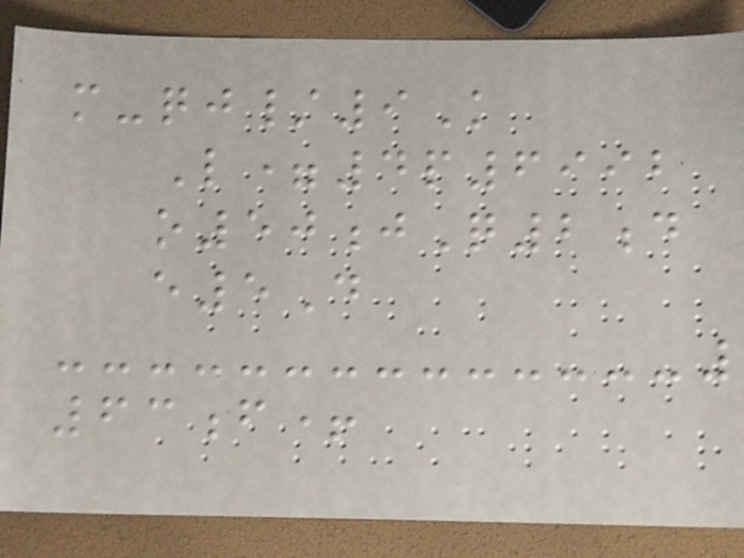m-qj/9K
L=4p6992
o50jQ2d
e5D
63f+
